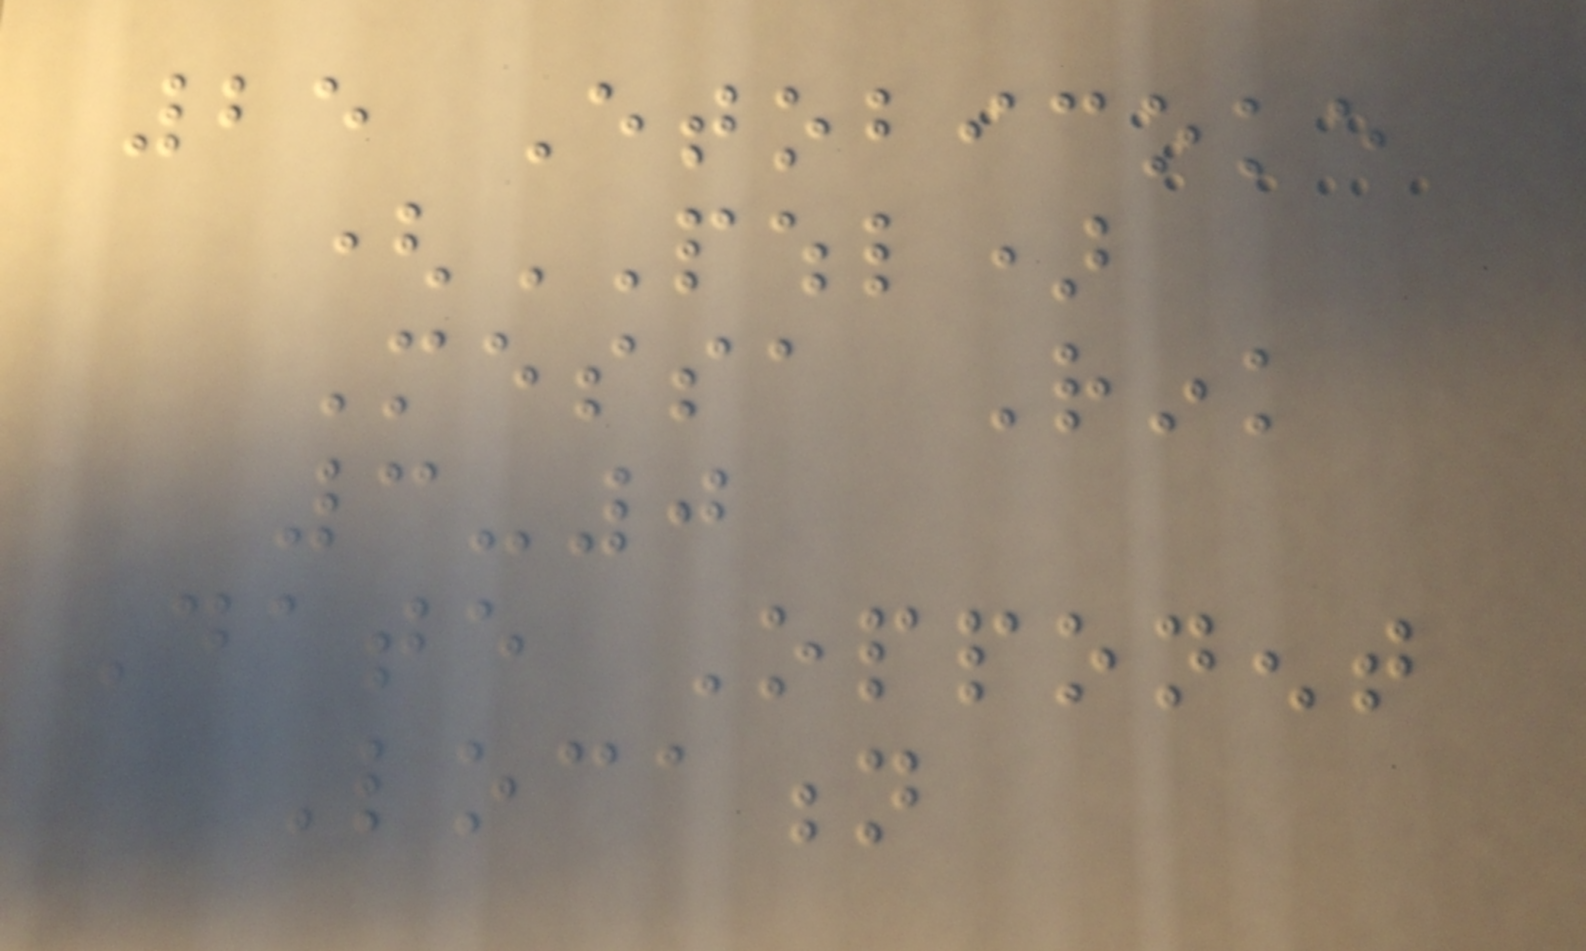25 Etobicoke
(PWHL)
Messa Rink
3-0
Date Opponent
Location
